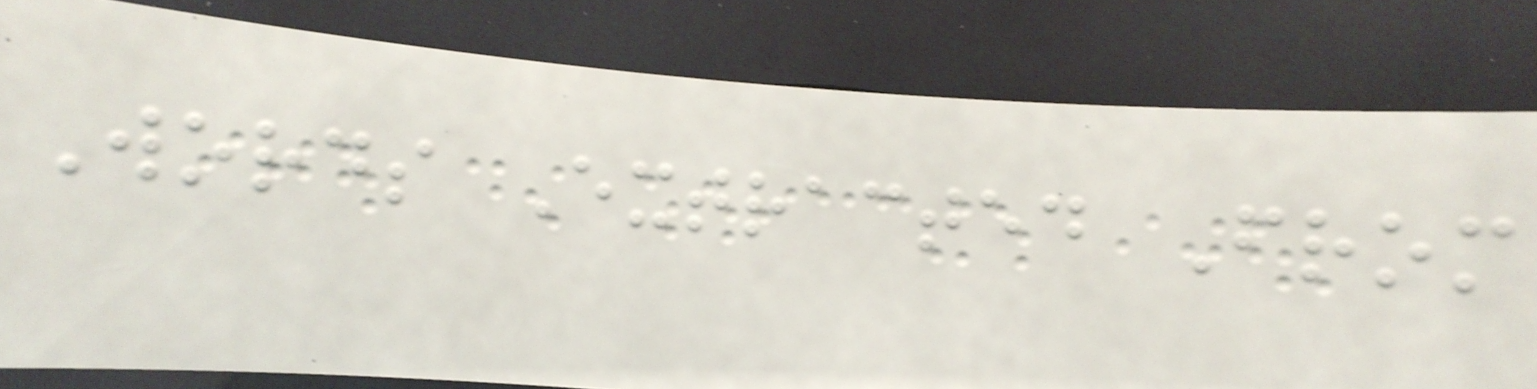Words Extracted From
